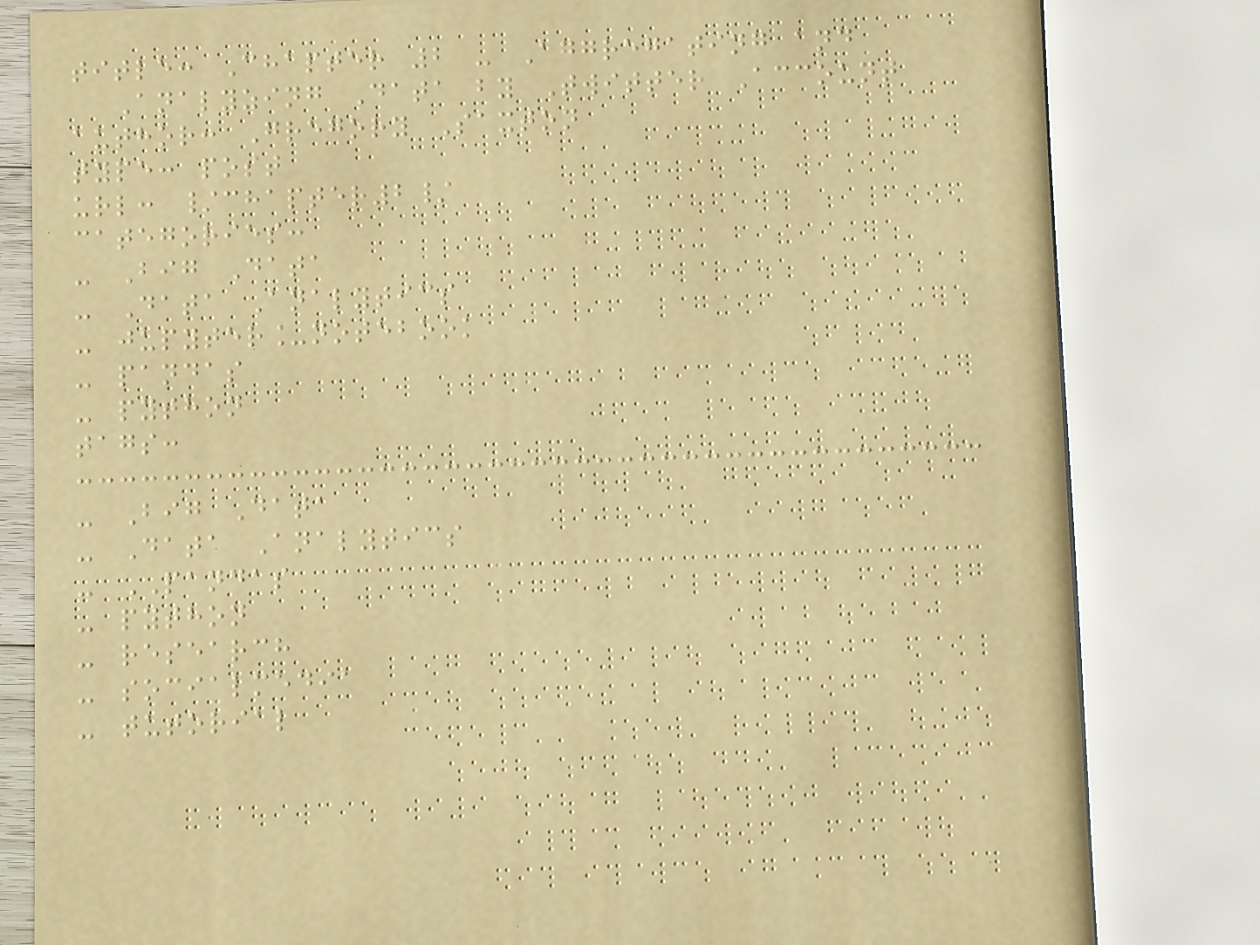title: Chapter 2 - Aggregating and
Analyzing Data by Twitter Account
author: Gregory Saxton
type: post
url: /chapter2/
categories:
- Big Data
- Data Analytics
- jupyter_notebook
- pandas
- python
tags:
- Big Data
- Data Analytics
- PANDAS
- python
- research
- socialmedia
- tutorial
